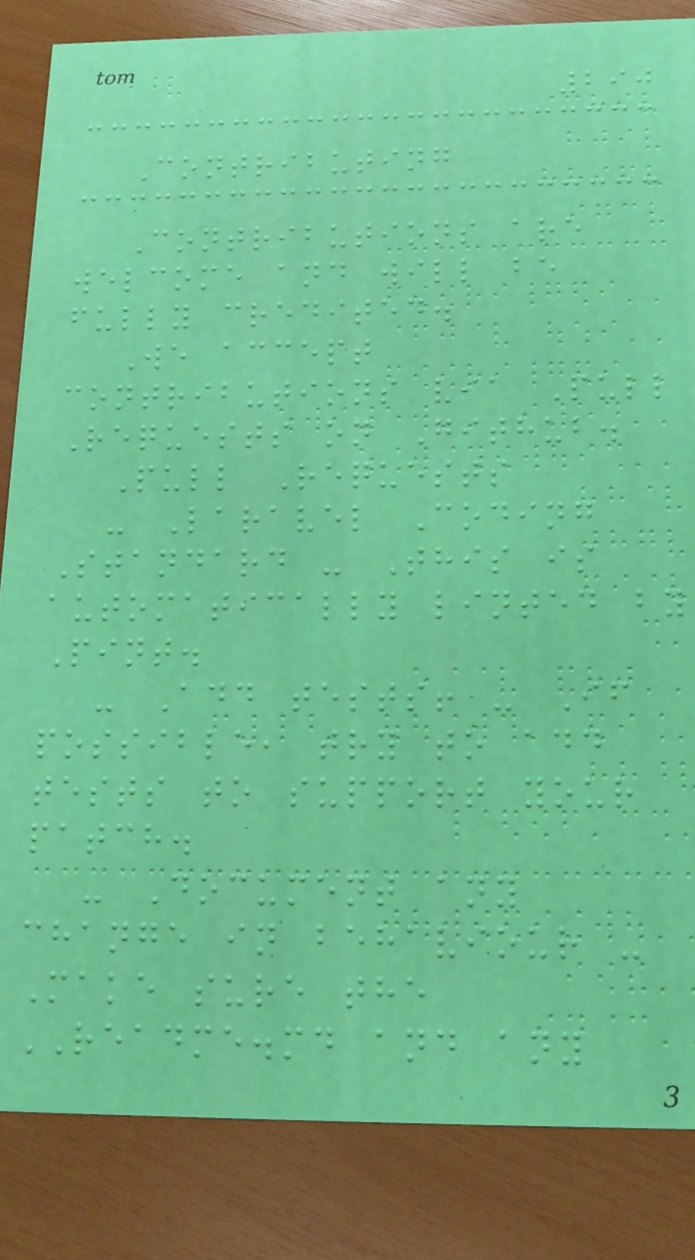290
Contributing
Contributions are
welcome and will be
fully credited.
We accept
contributions via Pull
Requests on Github.
Pull Requests
- Laravel Coding
Standard - This is
automatically linted by
Pint.
- Add tests! - If
possible, try to add
tests to support your
patch.
- Document any
change in behaviour -
Make sure the
README.md and any
